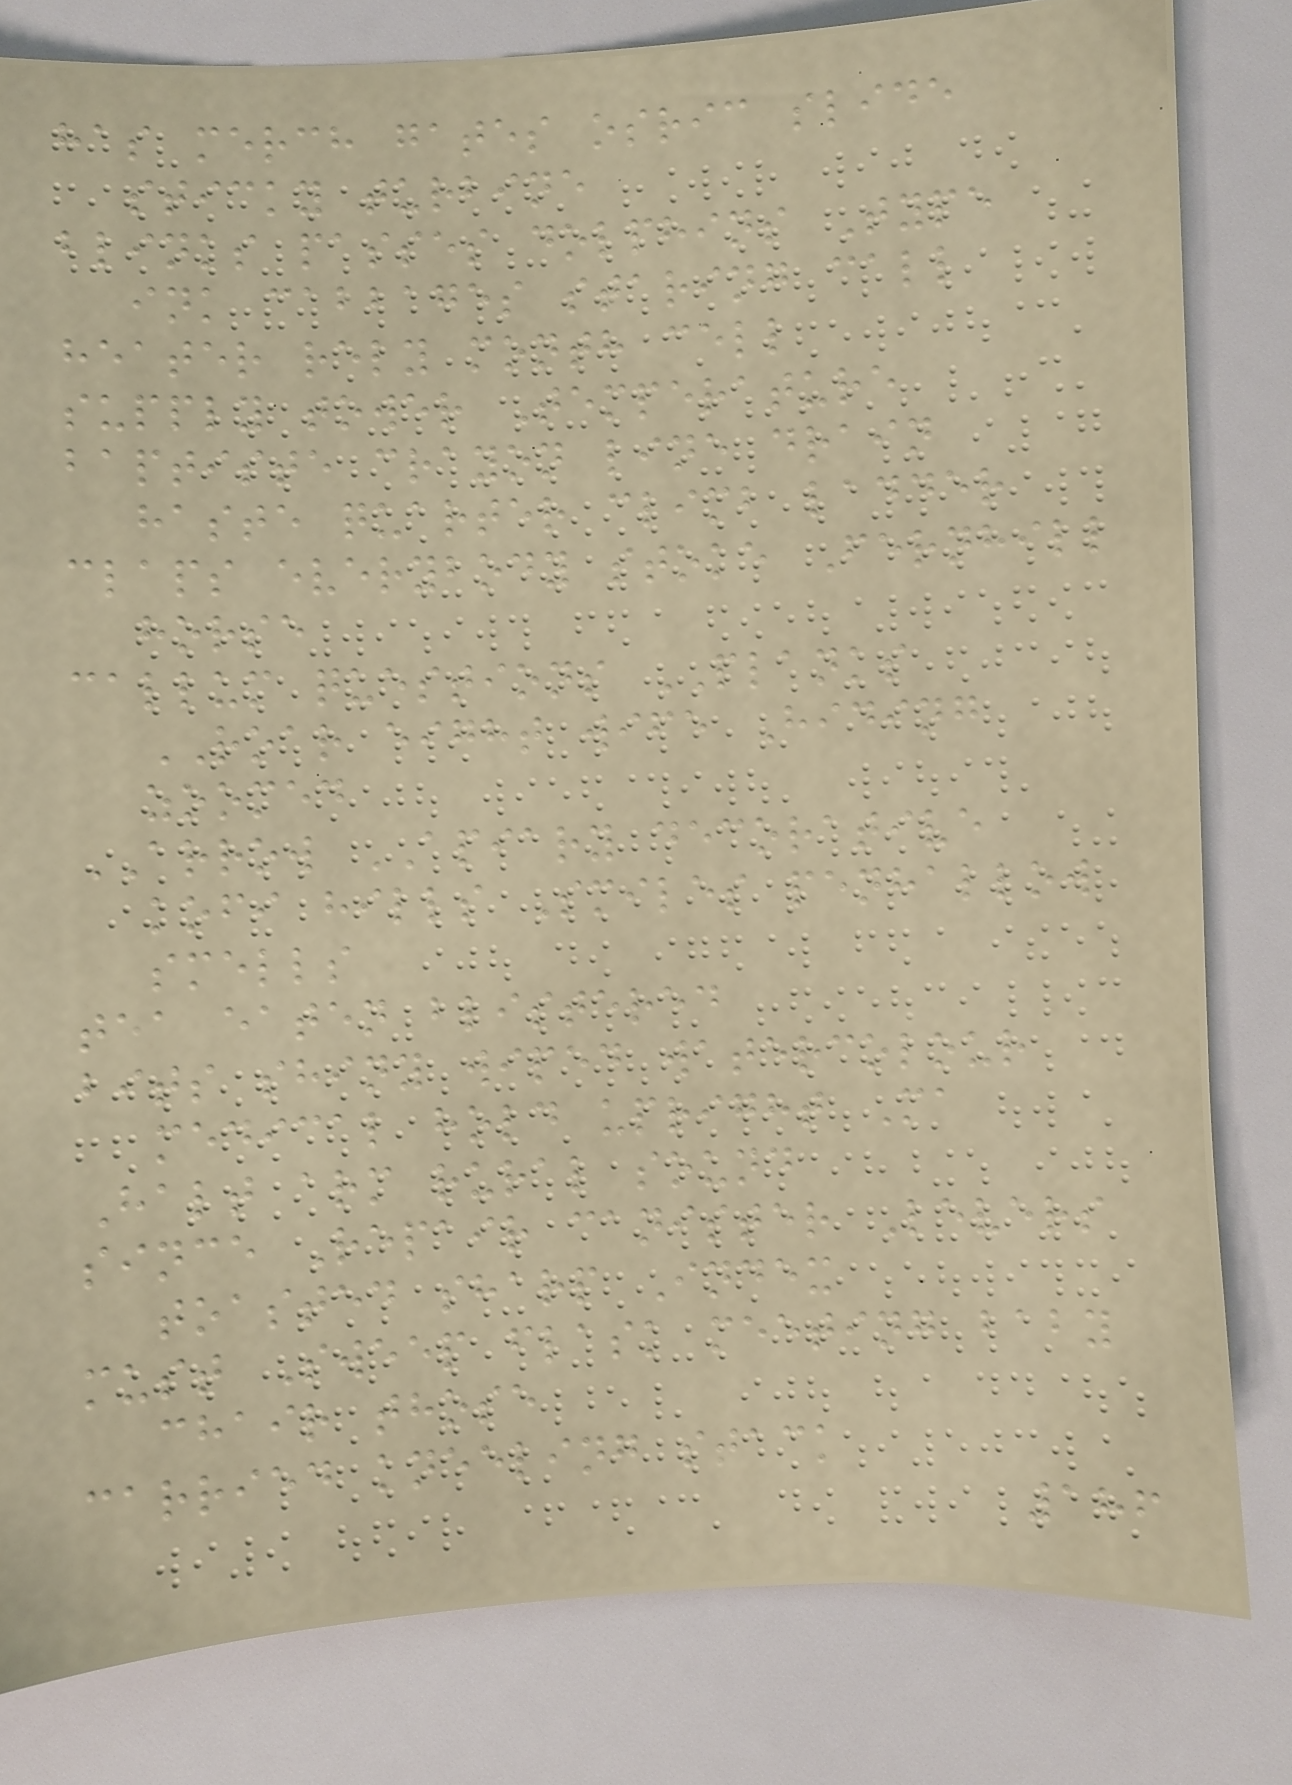has merch gates osric slide
sticky turbine
blinks passes dolphins Type
ink cabbages staring call
heater rely month cell
supply tower Temperature
baptiste crayon line drain
haste quarter climb ladder
claps everybody stoke Fernhill
horse
callum questions PLANKS
ROAR eight wife Hiding
zoomed
ARROW APIARY decorative
kofi hills Smiles penhallow
smells
tea eaten blistered
bits shiny wiped watercolour
medical hold upright Ma
Halt arm rural sound
since Repair canister Levers
toasted sharp Index
must Sweep flask meeting baby
chair those
carried kneeling stack
186
